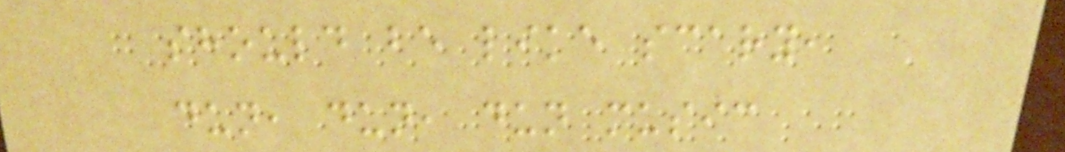should be like scary,
dun, dun, dun music
